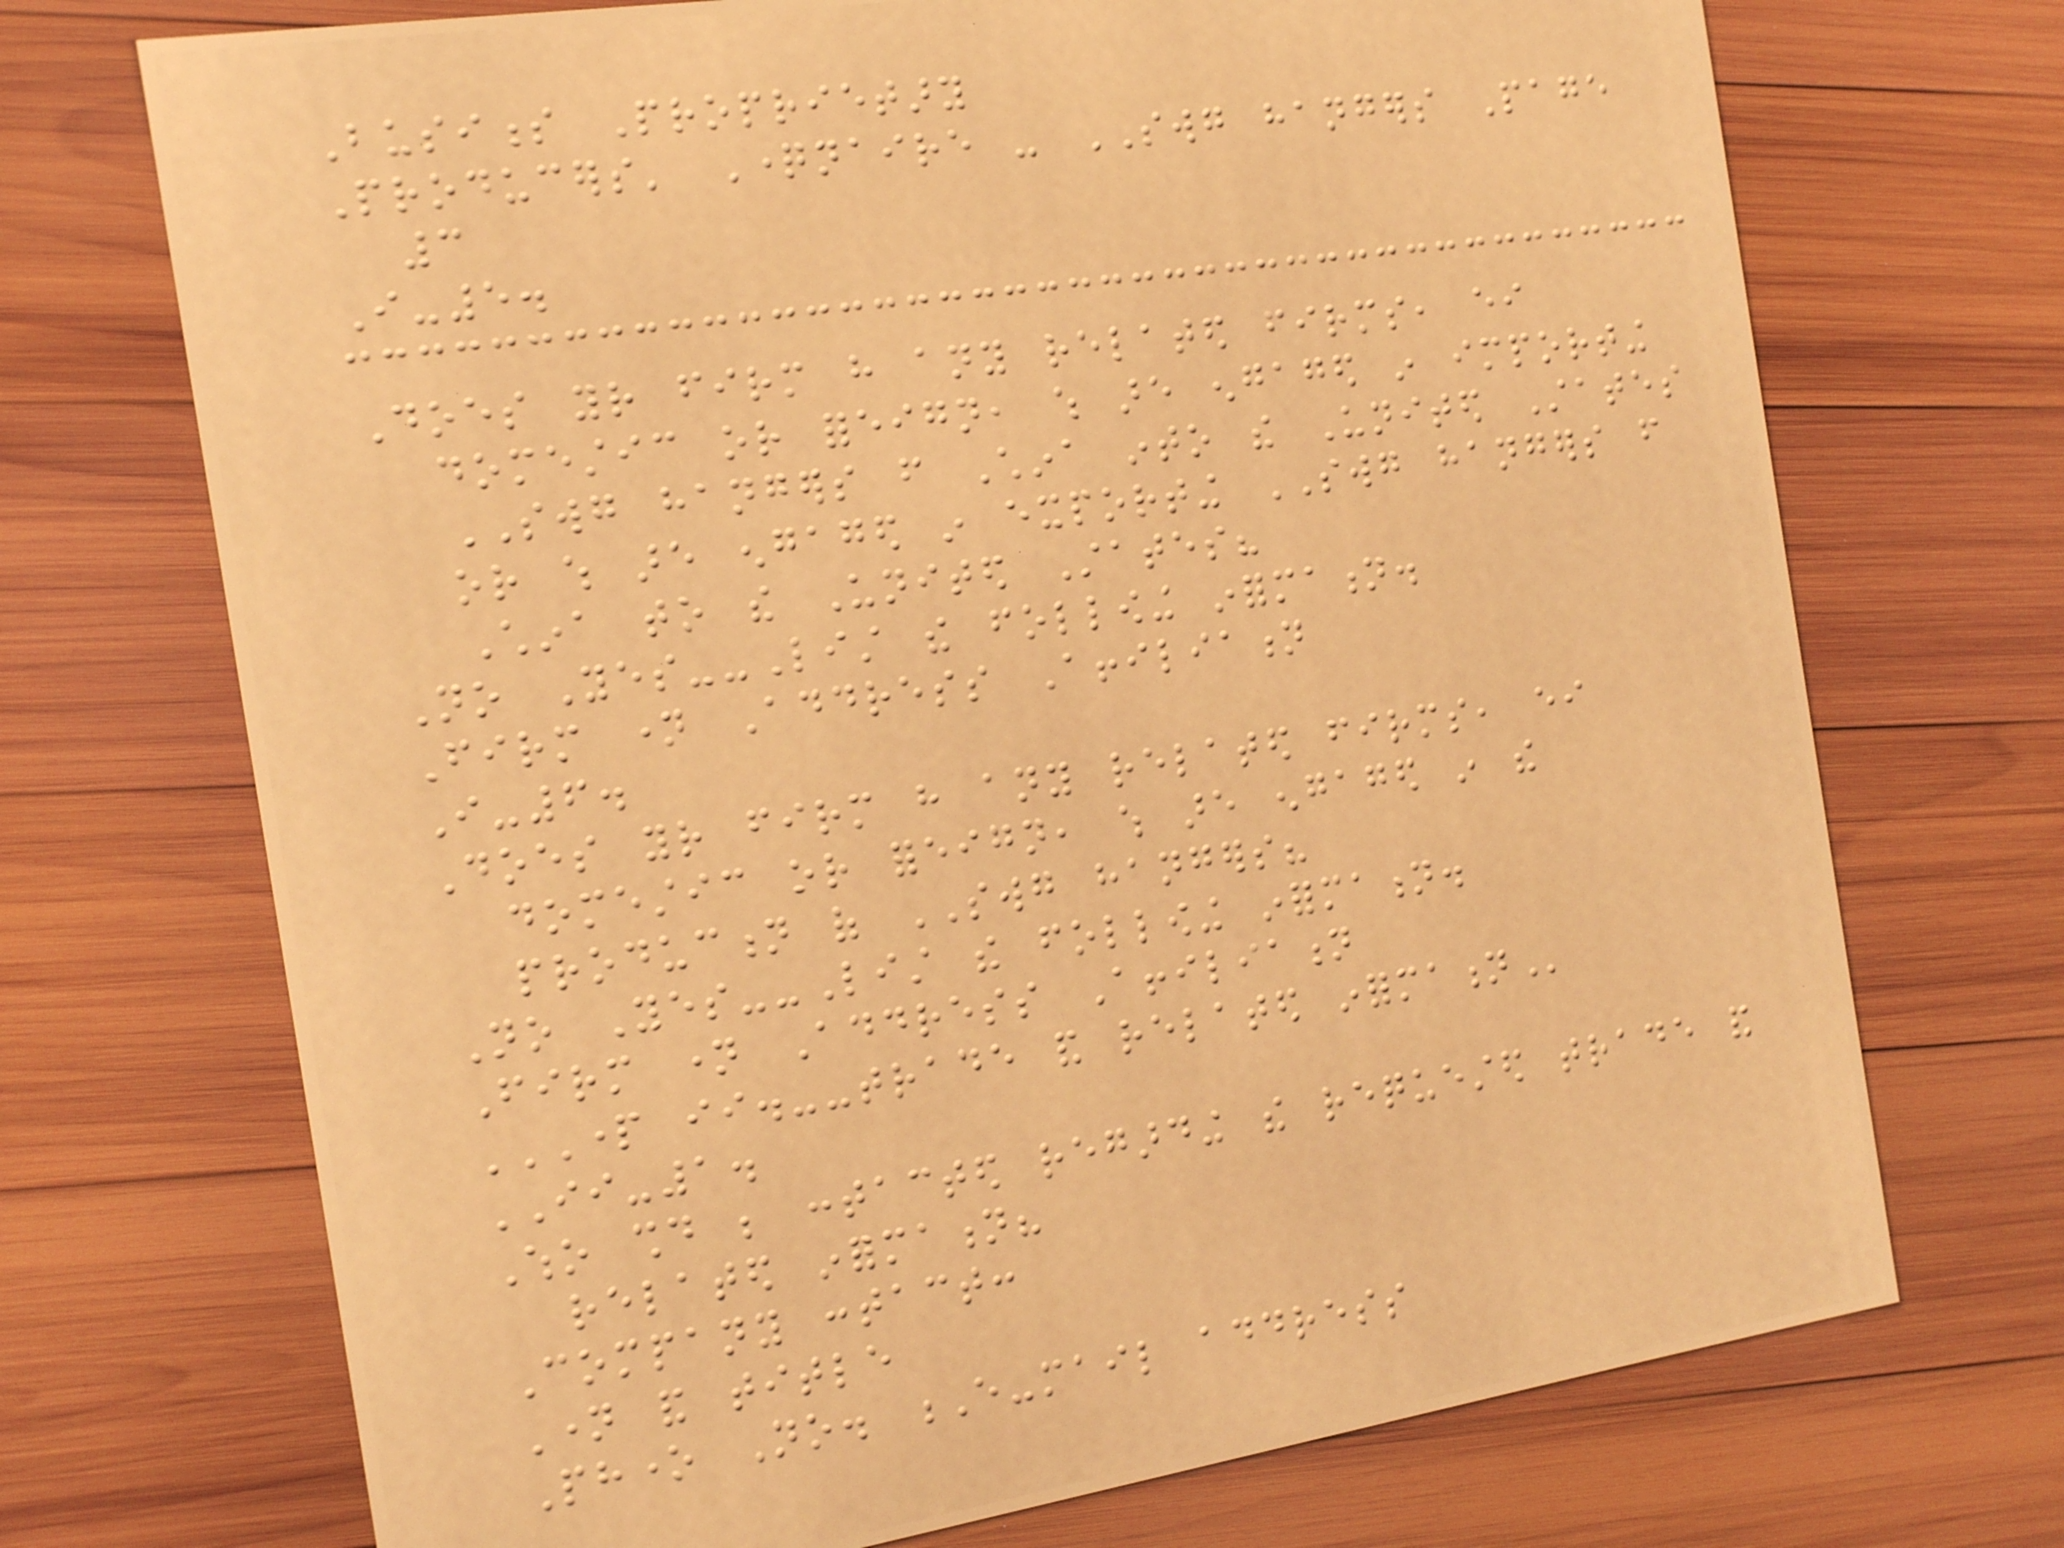Business Proprietary
Producers' Questionnaire - SWG hangers Page
3
I-5.
Does your firm have any related firms, either
domestic or foreign, which are engaged in importing
SWG hangers from China into the United States
or which are engaged in exporting SWG hangers from
China to the United States?
No Yes--List the following information.
Firm name Address Affiliation
I-6.
Does your firm have any related firms, either
domestic or foreign, which are engaged in the
production of SWG hangers?
No Yes--List the following information.
Firm name Address Affiliation
PART II.--TRADE AND RELATED INFORMATION
II-1.
Who should be contacted regarding the requested trade and
related information?
Company contact:
Name and title
Phone No. E-mail address
